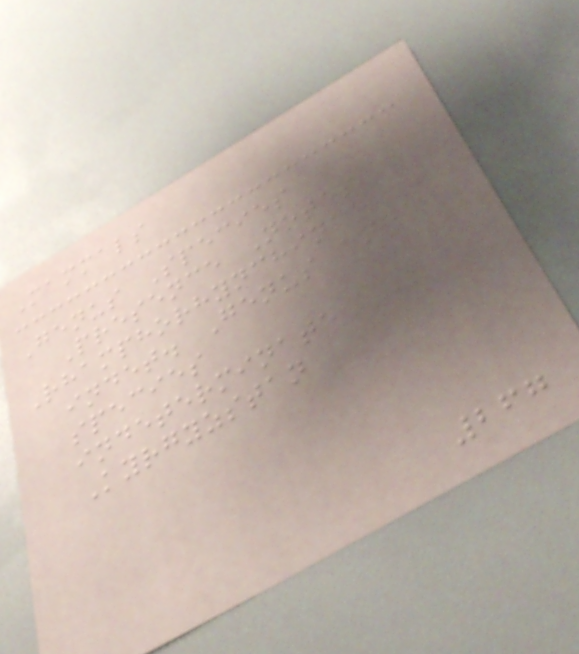Mammals
Genus Species
Presence Notes
Rhamphorhynchinae
indet. Genus and
species
indeterminate
Kyrgyzstan
267
